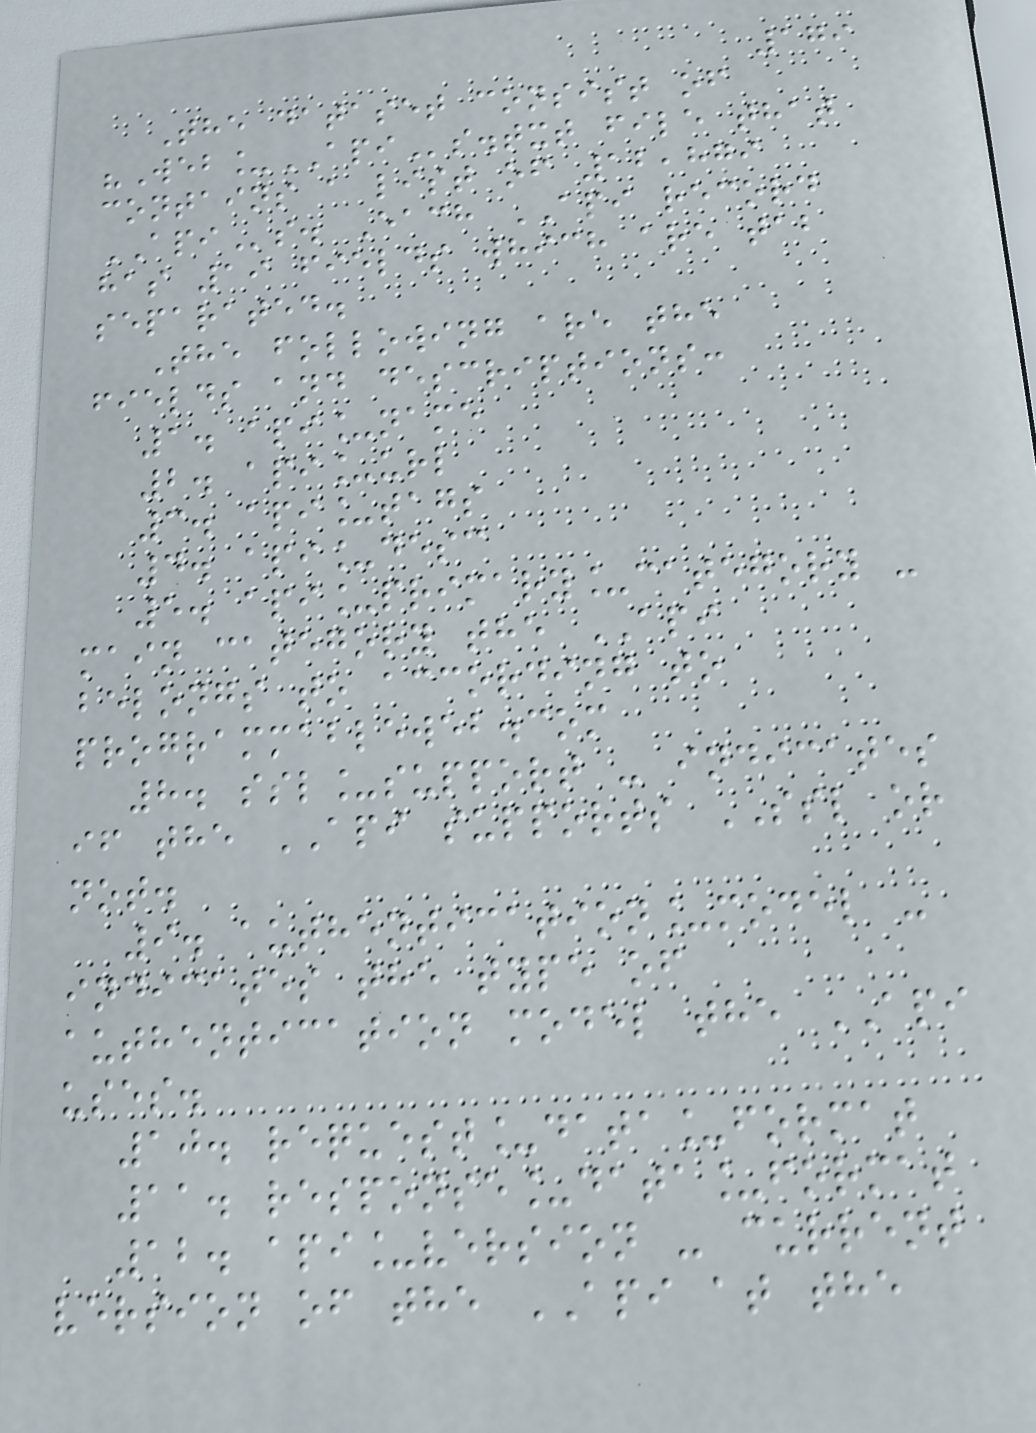179
The dataset consist of
"Web_APIs.txt file that
contains a list of 12,879
APIs. Each API record
has 19 fields which are tab
separated.
The following are the
fields and descriptions:
1. api_name
2. api_url
3. api_tags
4. api_desc
5. api_primary_category -
main category the API
belongs to according to
programmableweb.com
8. ssl_support - indicates
if the API supports SSL or
not.
9. authentication_model -
indicates the type of
authentication model the API
uses.
10. request_data_format
11. response_data_format
12. api_version - current
version of the API at the
